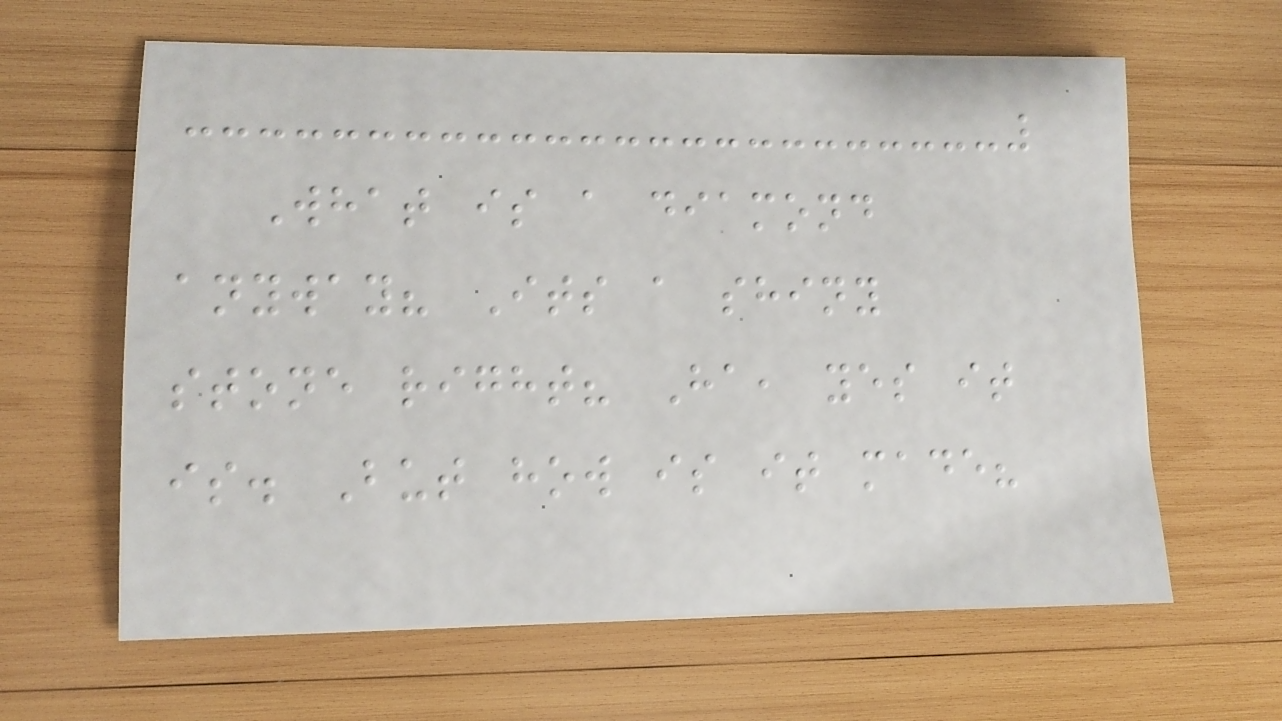What is a diamond
anyway? Its a shiny
stone right? Ha, yes it
is. But how is it made?
